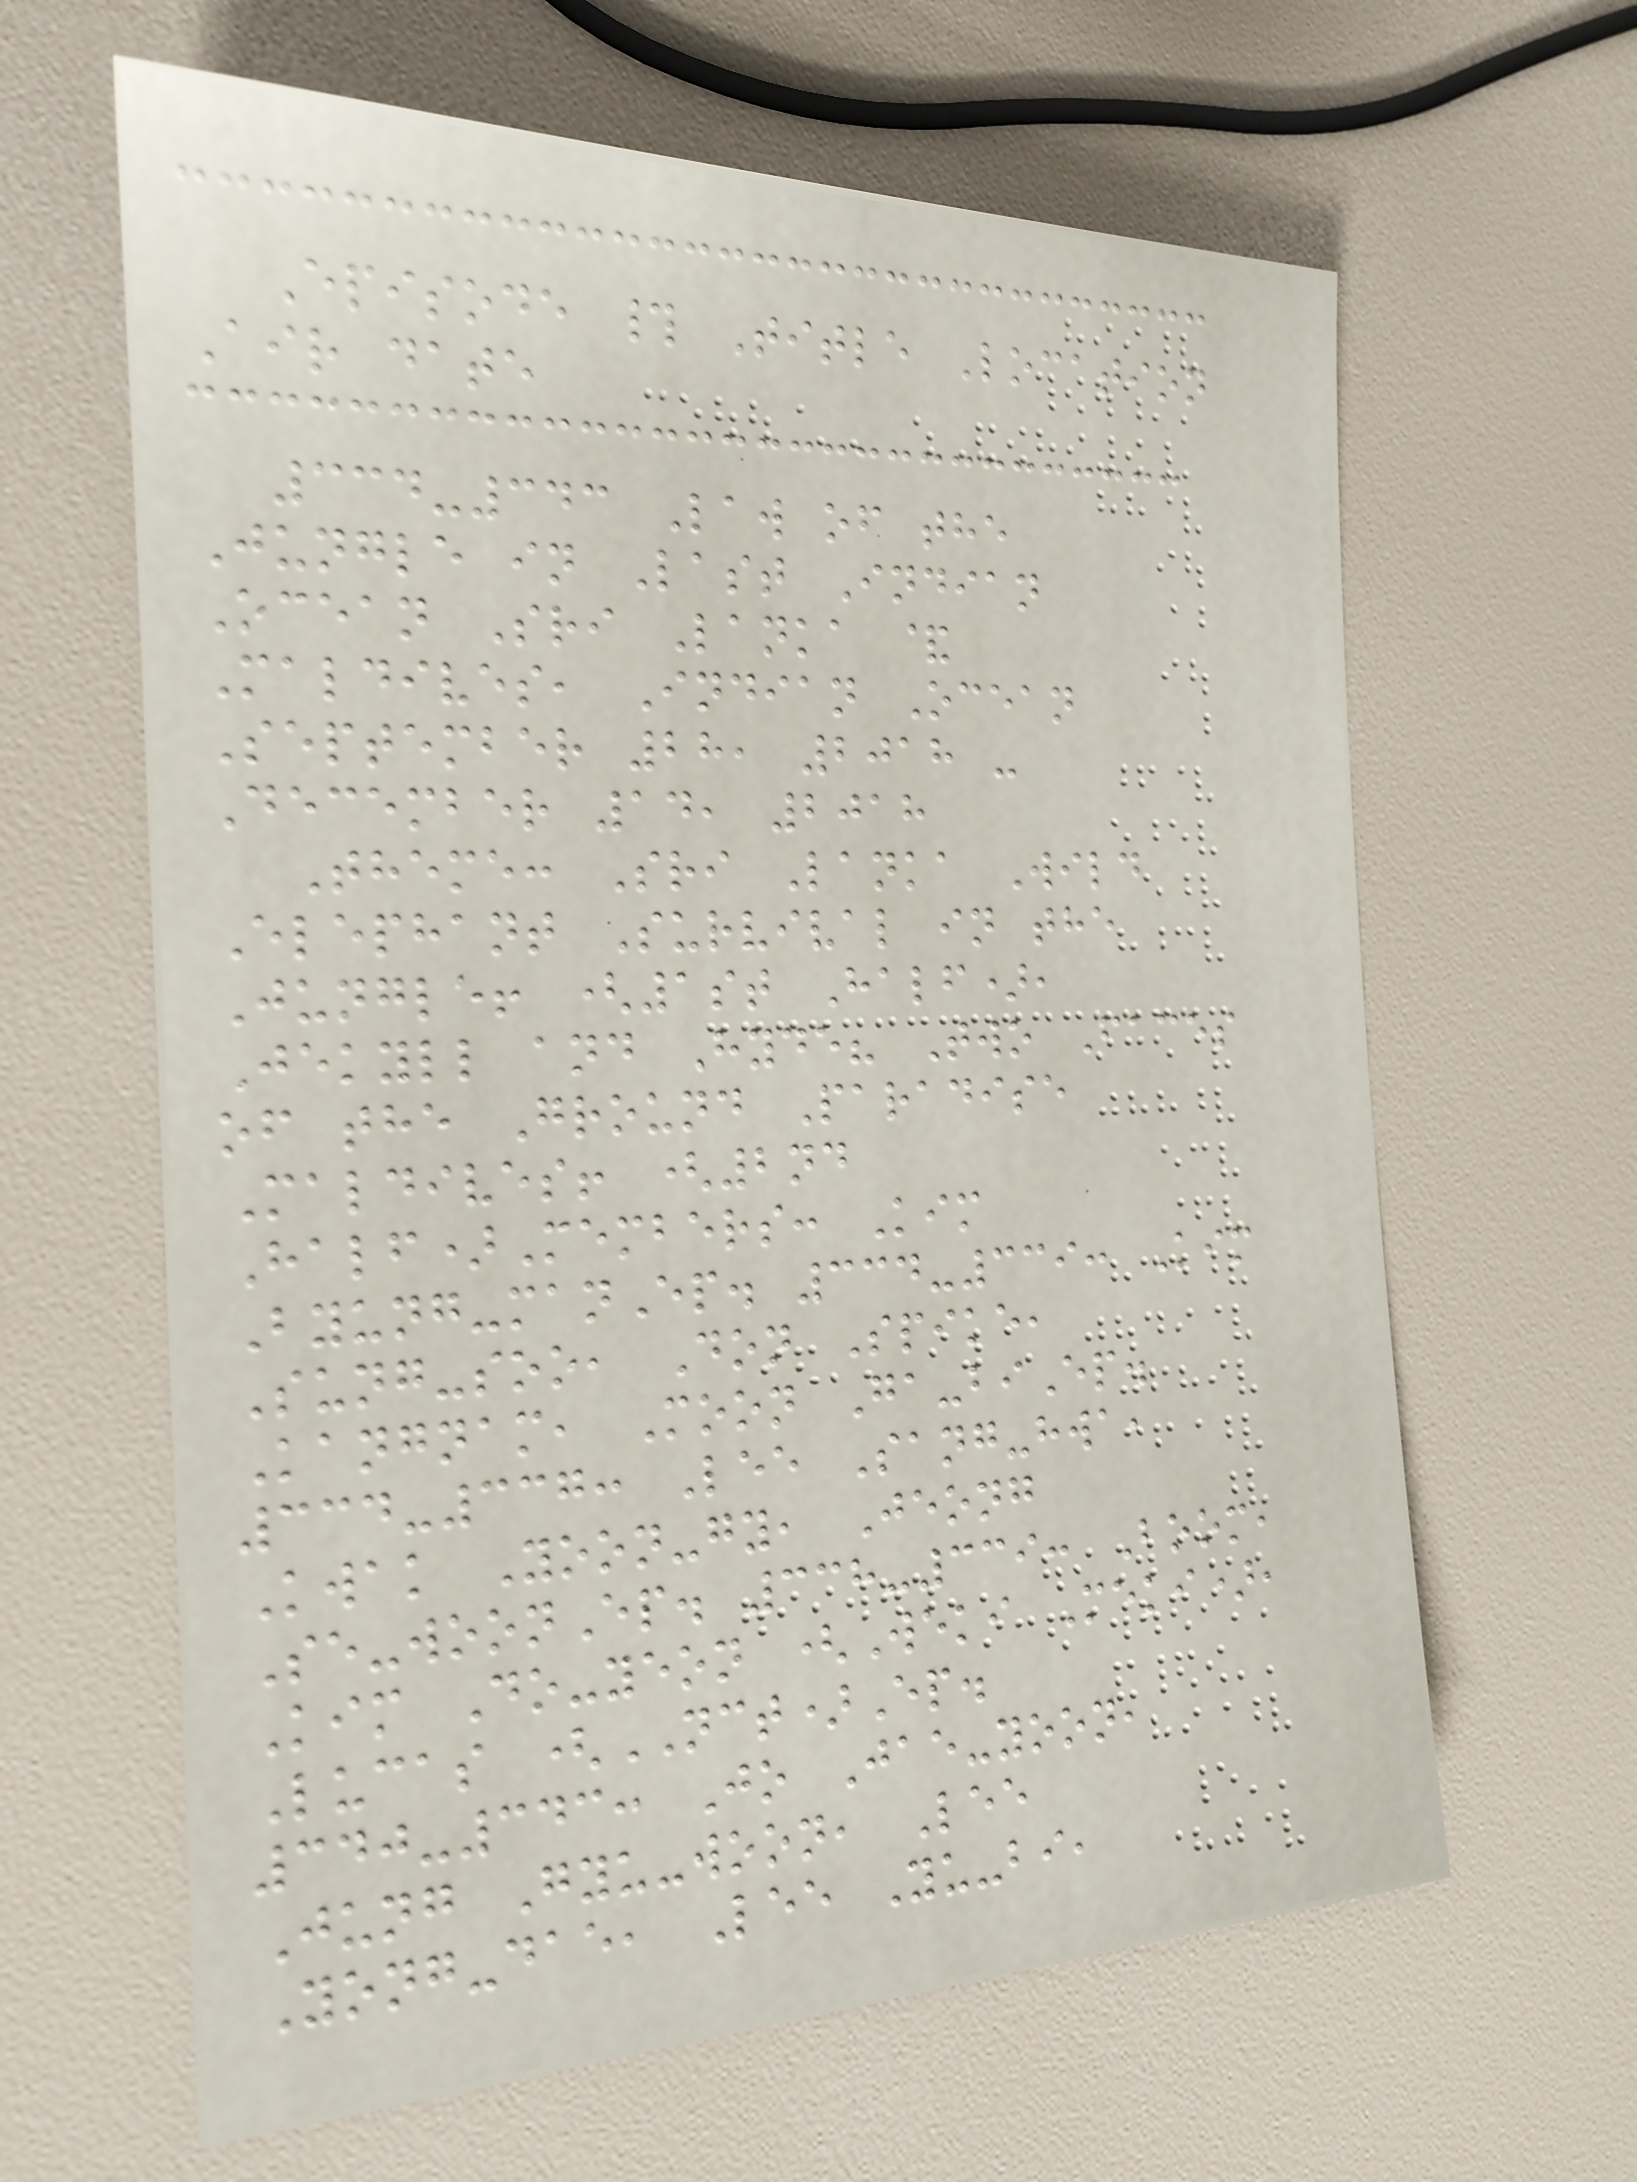Episode # Title Location
Air date
334-343 Law of the
Jungle in Last Indian
Ocean Sri Lanka &
Maldives, Indian Ocean
September 28, 2018 -
December 14, 2018
Theme: Sri Lanka Wild
Elephant Survival in the
Jungle! (1st Half),
Jekyll and Hyde? Two Faces
of the Ground Paradise
Maldives! (2nd
Half)Members: Kim
Byung-manEp. 334-339: Kim
Sung-soo, Don Spike,
Kangnam, Moon Ga-biEp.
334-337: Lee Sang-hwa,
Kwak Yoon-gy, Jeong
Se-woonEp. 338-339: Boom,
Kim Do-yeon (Weki Meki),
Lucas (NCT)Ep.
340-343: Jo Jae-yoon,
Jung Gyu-woon, Lee
Yong-dae, Lee Yu-bi,
